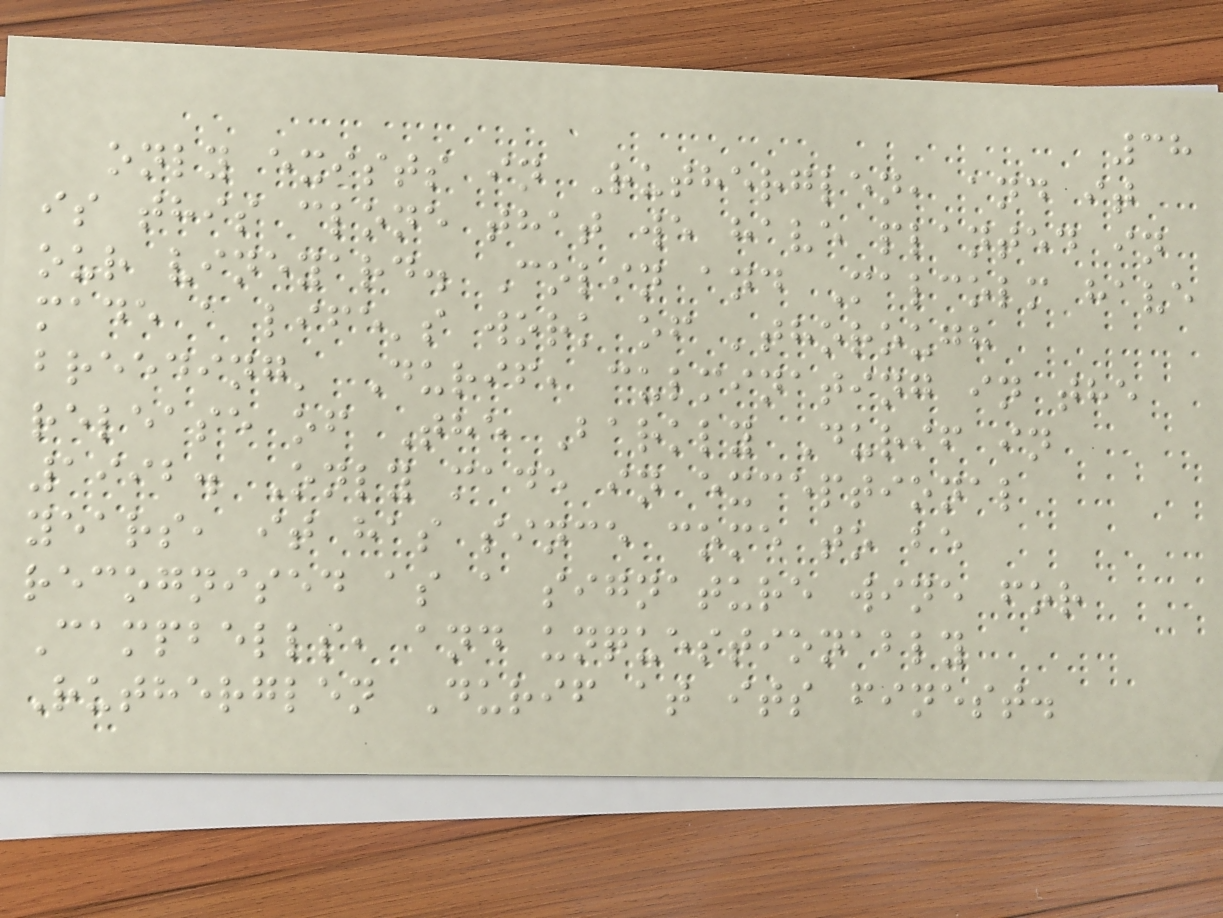38
only exists in Rutherglen, and it
is this clone that we have planted in
our vineyard. Colin and Malcolm have
made a life's work of 'thorough
breeding' Durif, culminating in the
release of The Barkly Durif in
1992. Only made in exceptional
years, it has since come to be
recognised as a signature wine for
Campbells, and unquestionably
Rutherglen Durif at its finest.
